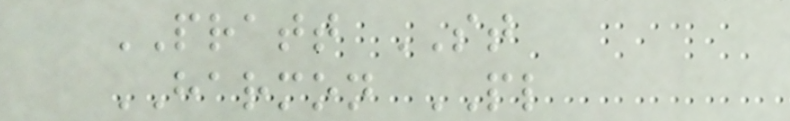PRATT ST
HARMON PL
